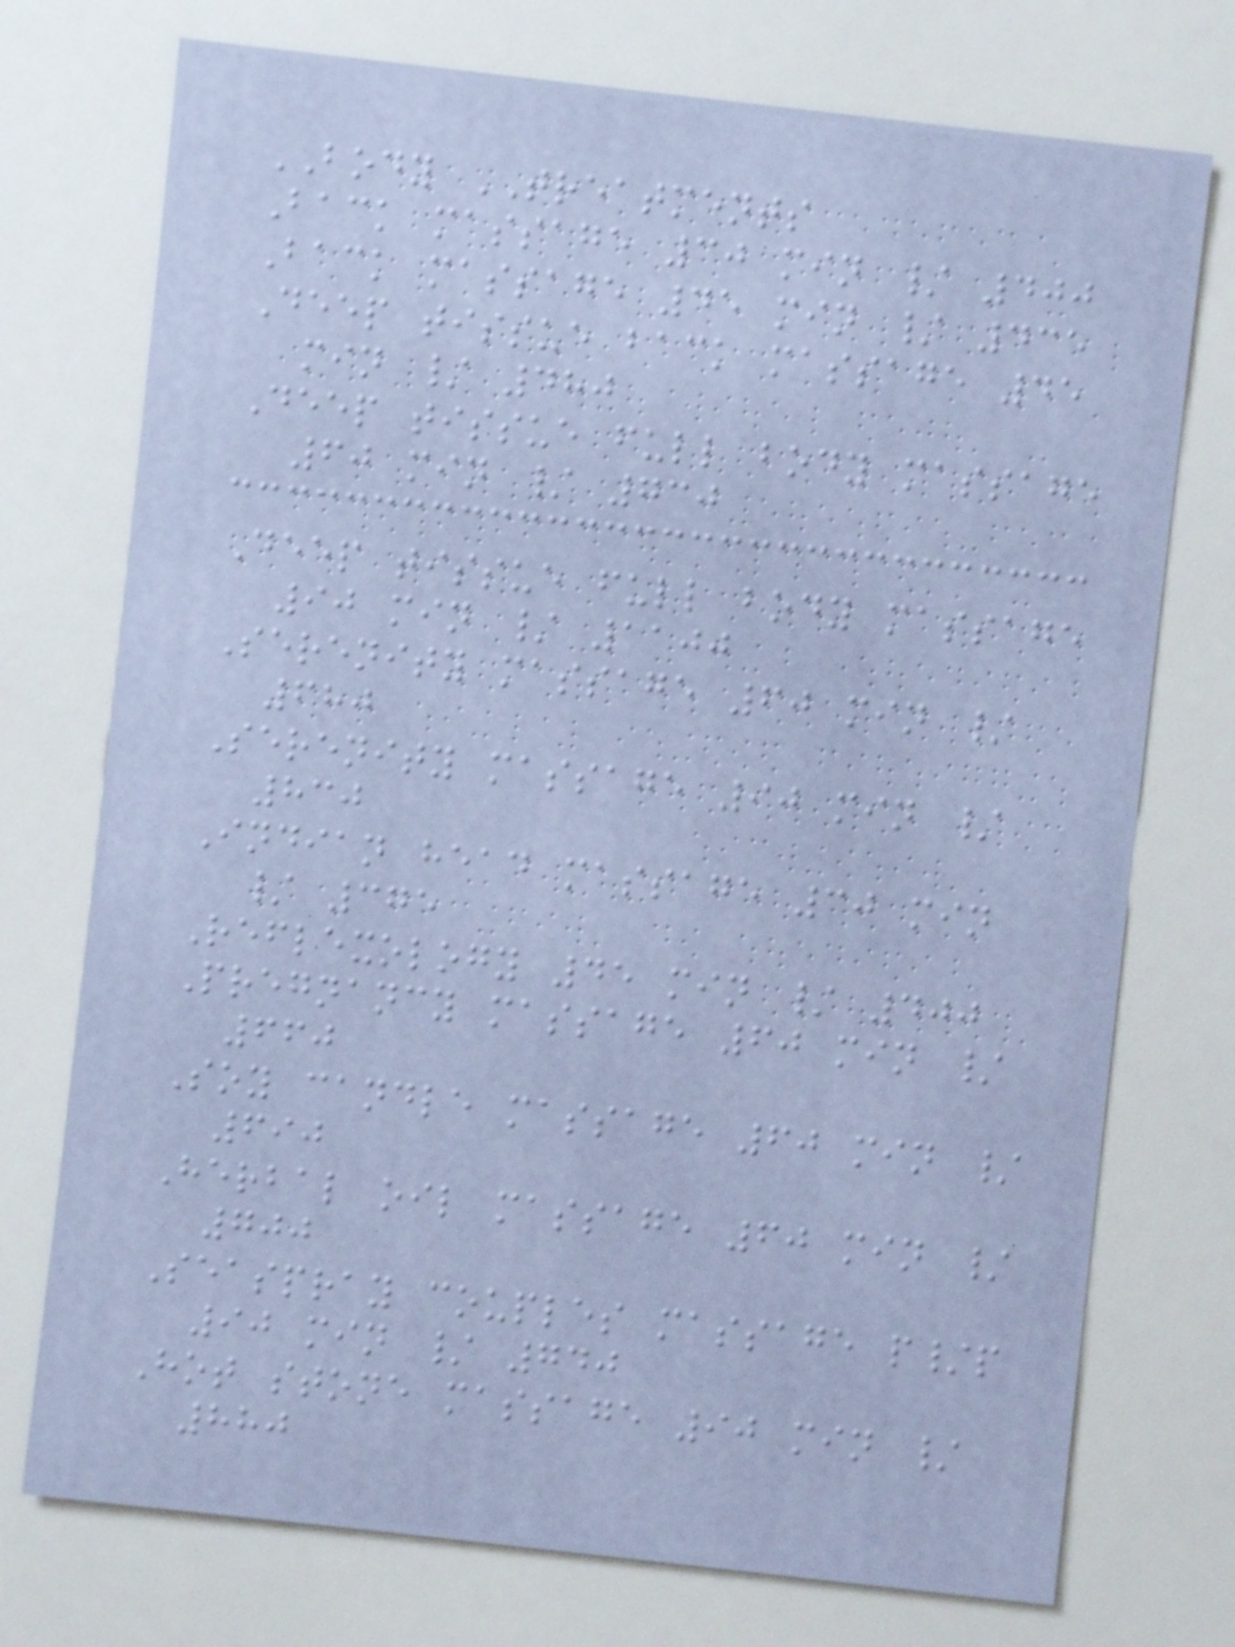BODY TREATMENTS
Back massage 30 min / 400
Back massage 45 min / 435
Deep tissue back massage 45
min / 480
Deep tissue full body massage
60 min / 730
Deep tissue full body massage
90 min / 1100
Serenity massage 60 min /
680
Serenity massage 90 min /
830
Indian head massage 30 min
/ 375
Reflexology 45 min / 400
Pregnancy massage 60 min /
660
Soy candle massage 60 min /
690
Herbal oil massage 60 min /
700
Seaspray couples massage p/p
90 min / 740
Hot stone massage 90 min /
880
